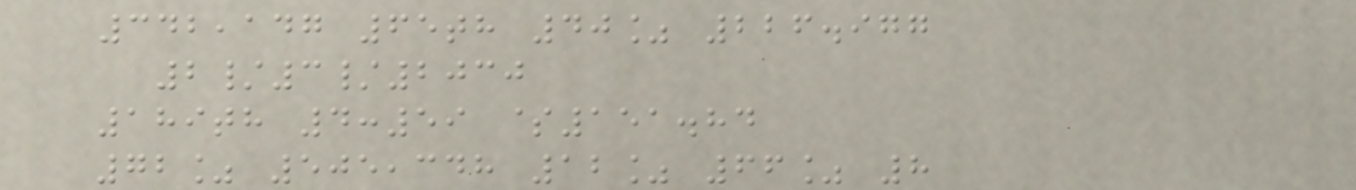342,147 65th 40% 226.977
2/3/2030
189th 4:59 $151.84
72% 505,348 12% 66% 8
